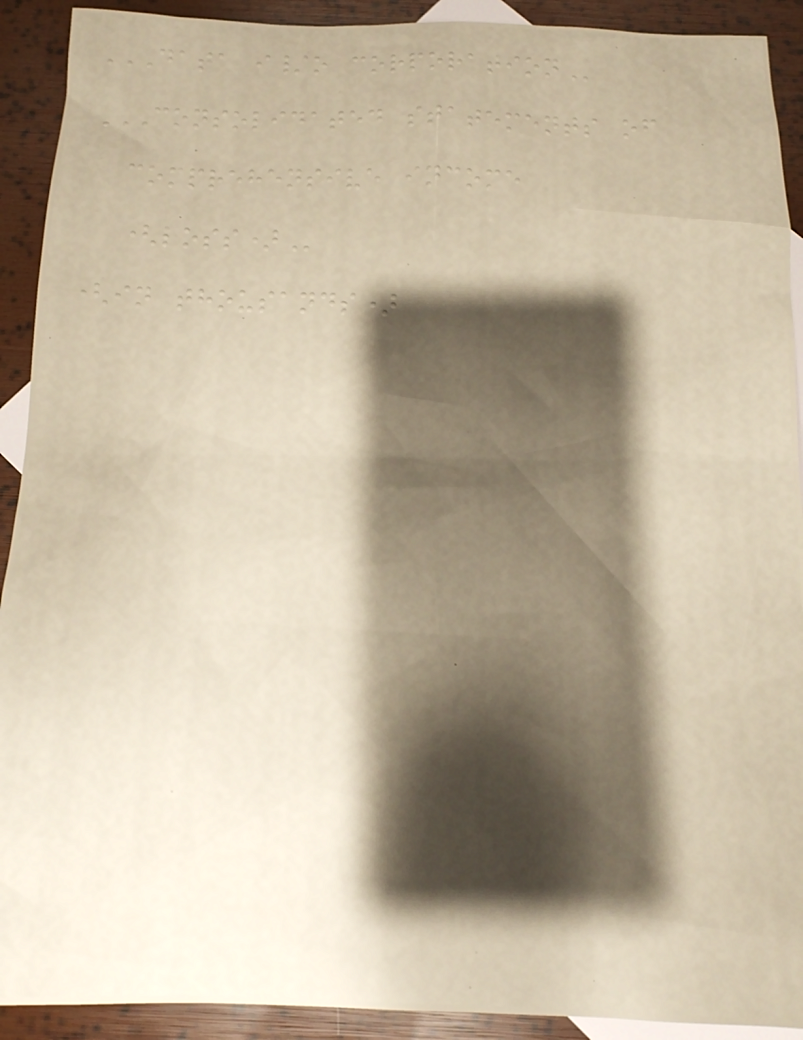DATA I/O CORPORATION
CONSOLIDATED STATEMENTS OF
COMPREHENSIVE INCOME
(LOSS)
(in thousands)
